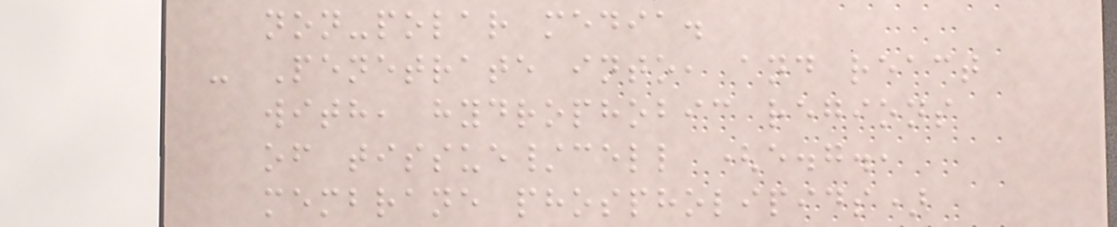non-polar media.
- Penetrate into, and react
with, hydrophobic regions
of tissue/cell (e.g.,
membrane phospholipids)
